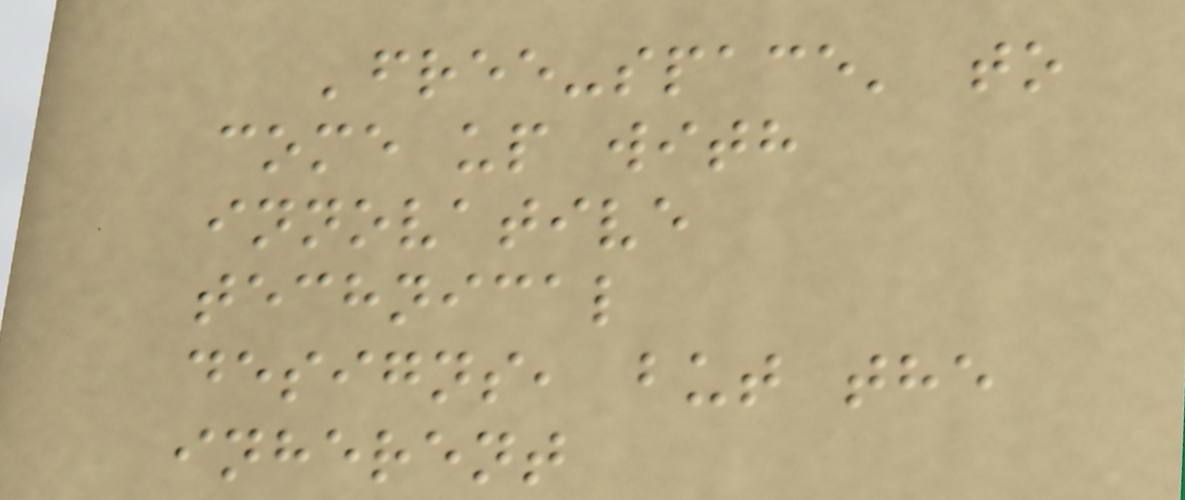'free-space' to
come up with
innovative
technical
designs, but the
inherent
